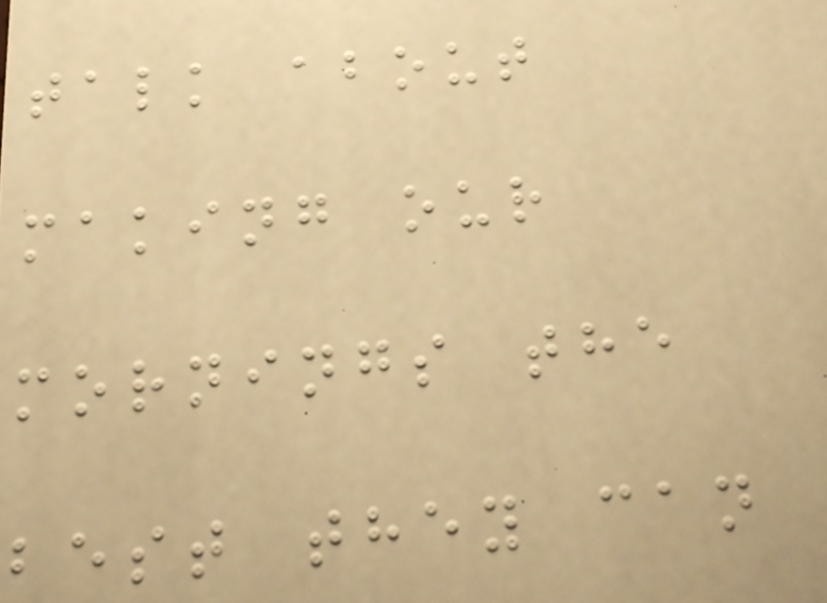talk about
making our
mornings the
best they can
